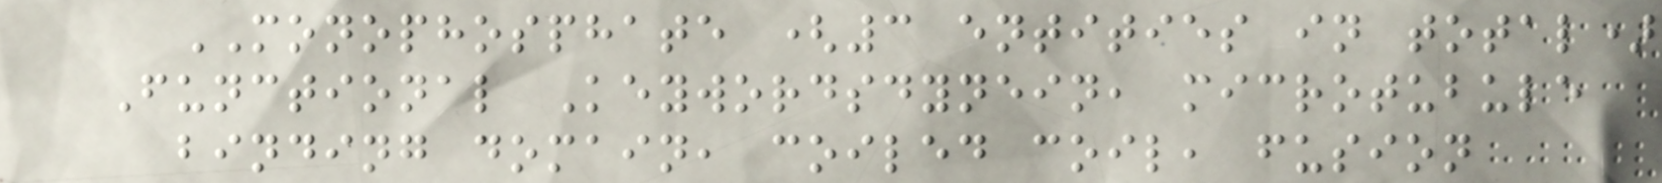MONOPHOSPHATE (3 entities in total)
Functional Keywordsdynein, microtubule
binding domain, coiled coil, fusion
